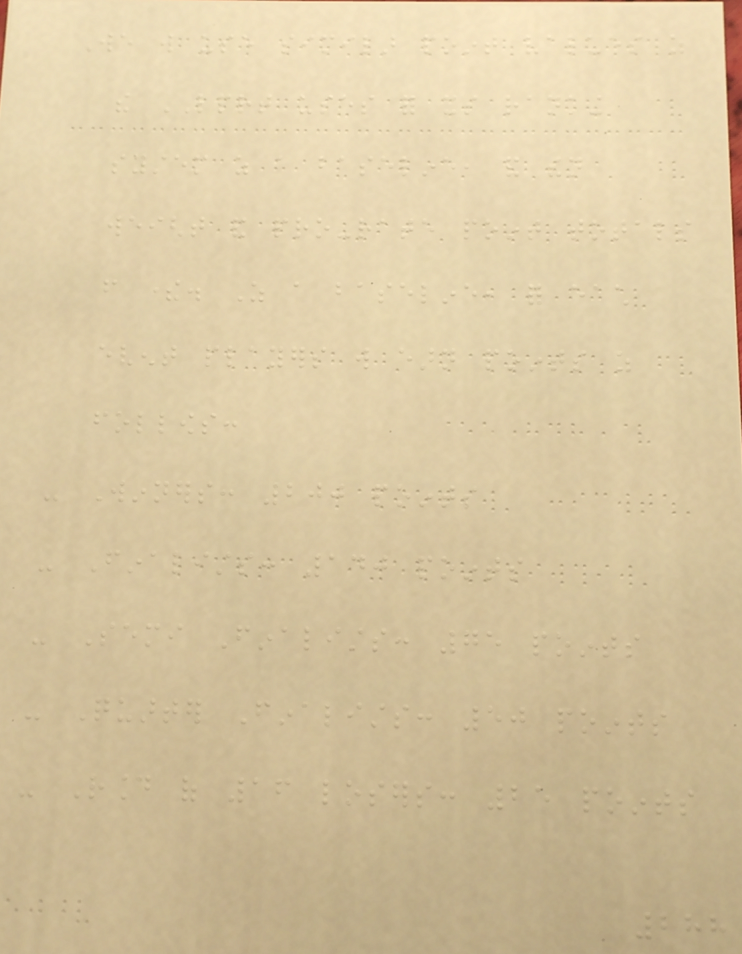We will use similar point values as
the LPRT uses for its ranking
system as a baseline, and then
weight and pro-rate point totals
from there. As a baseline, for each
event players will earn points as
follows:
- Winners: 200 points
- Finalists: 140 points
- Semi Finalists: 75 points
- Quarter Finalists: 50 points
- Round of 16 losers: 25 points
288
